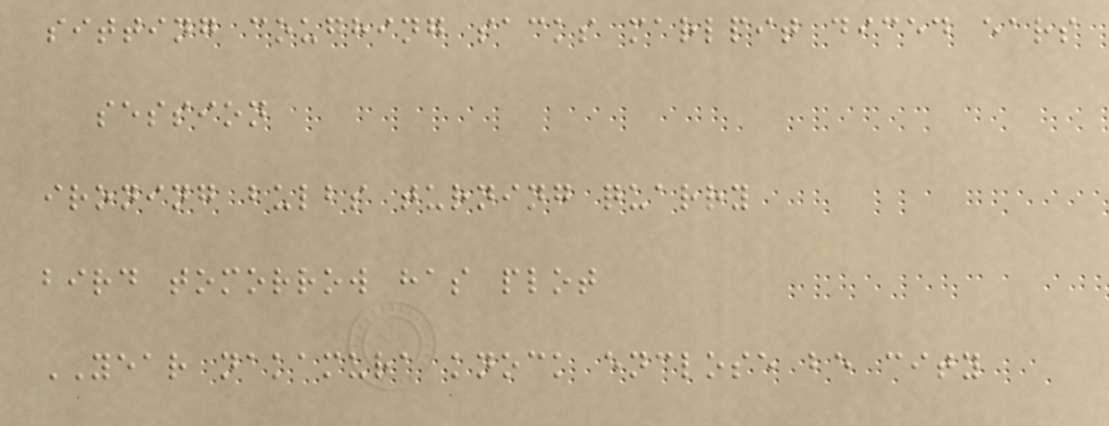sitting coughing sacks marlpit diced ears
session
ironing bulbs turning quarry
bird tomorrow has plot
YEAR nakamura knock enclose be city
